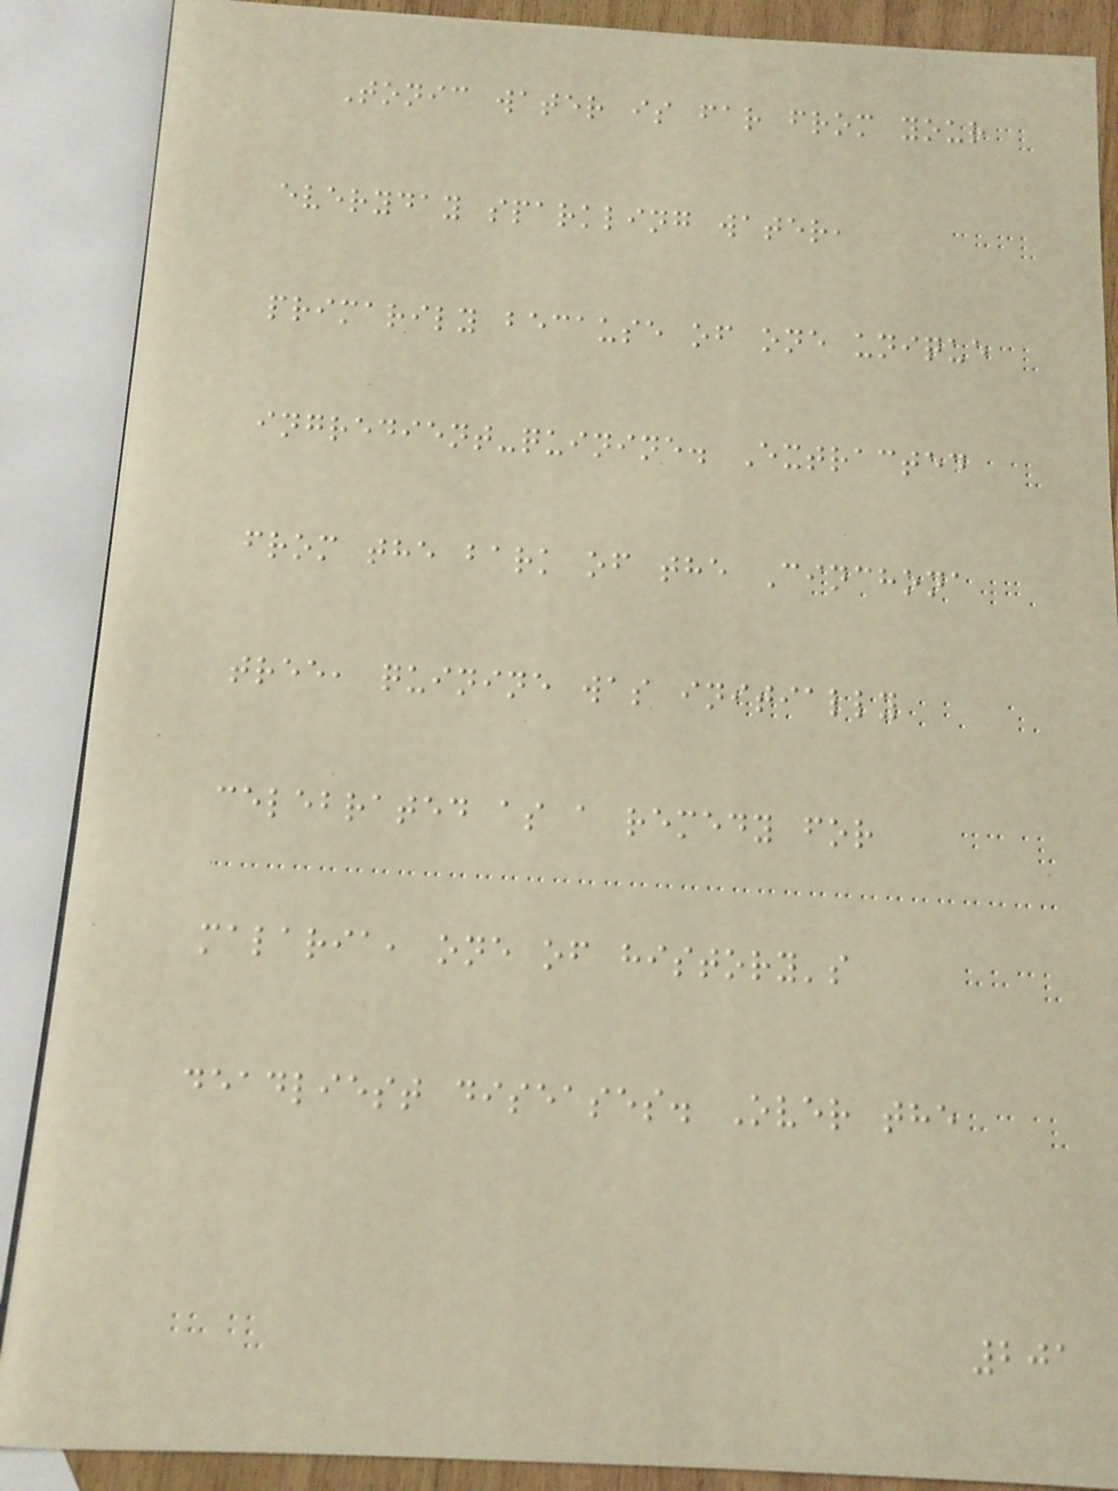Tonic water is far from your
everyday sparkling water,
primarily because of one unique
ingredient-quinine. Extracted
from the bark of the Cinchona
tree, quinine was initially
celebrated as a remedy for
malaria, one of history's
deadliest diseases. Over the
201
